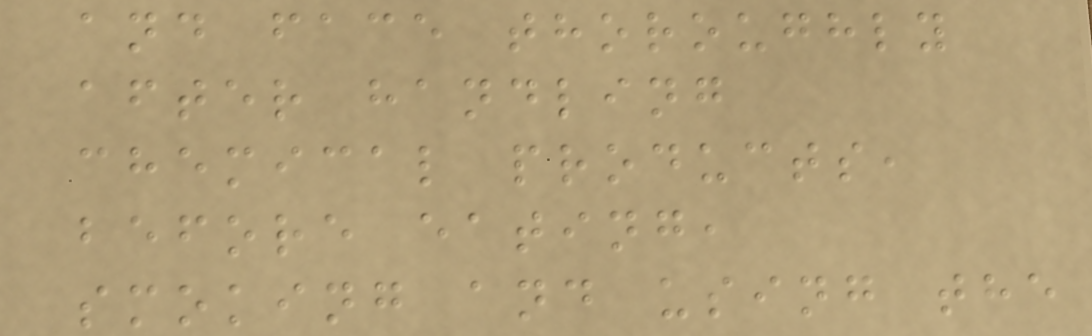and face thoroughly
after handling
chemical products,
before eating,
smoking and using the
